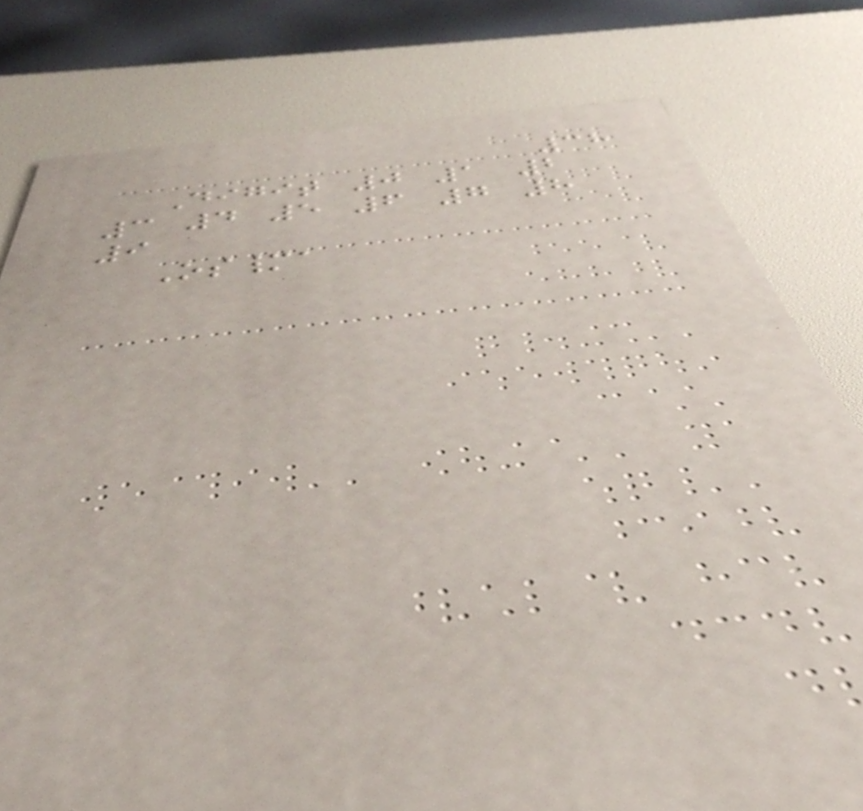38
Digit 0 1 2
3 4 5 6 7 8
9
Osmanya
